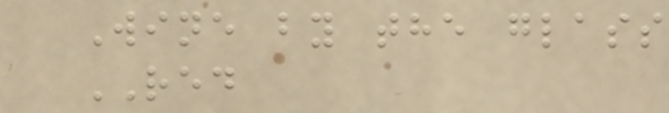Wine by the glass
RED
